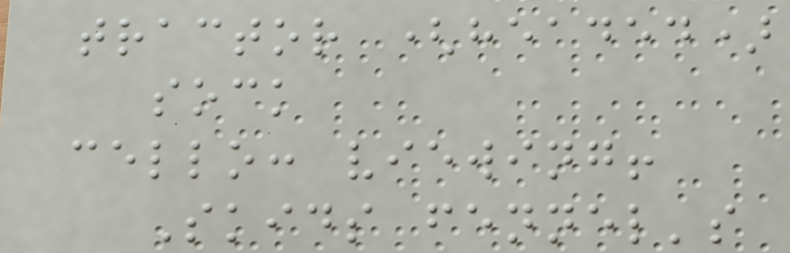tractor (headed)
sock
cello: viewing!
Skids fennel's
